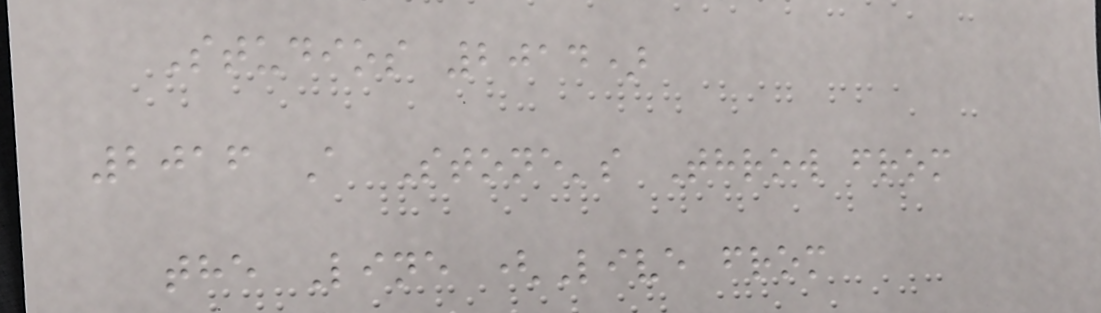Studios 2014)
2016 A Stone's Throw from
the Line (Live from
